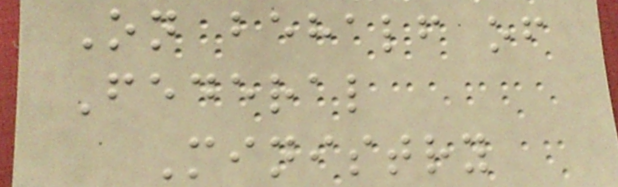On behalf of
Federal
Ministry
